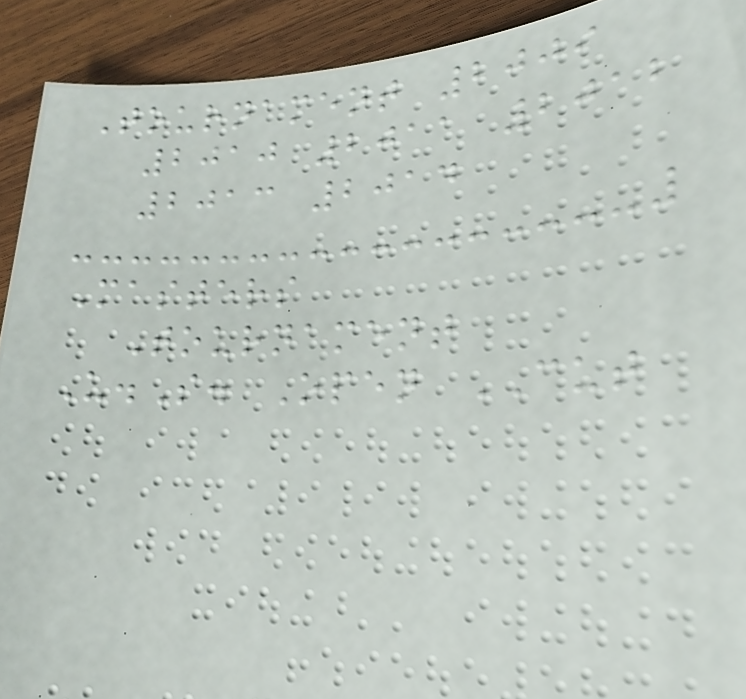Tournament 2009
2010 2011 2012
2013 2014
Masters
Tournament
U.S. Open CUT
